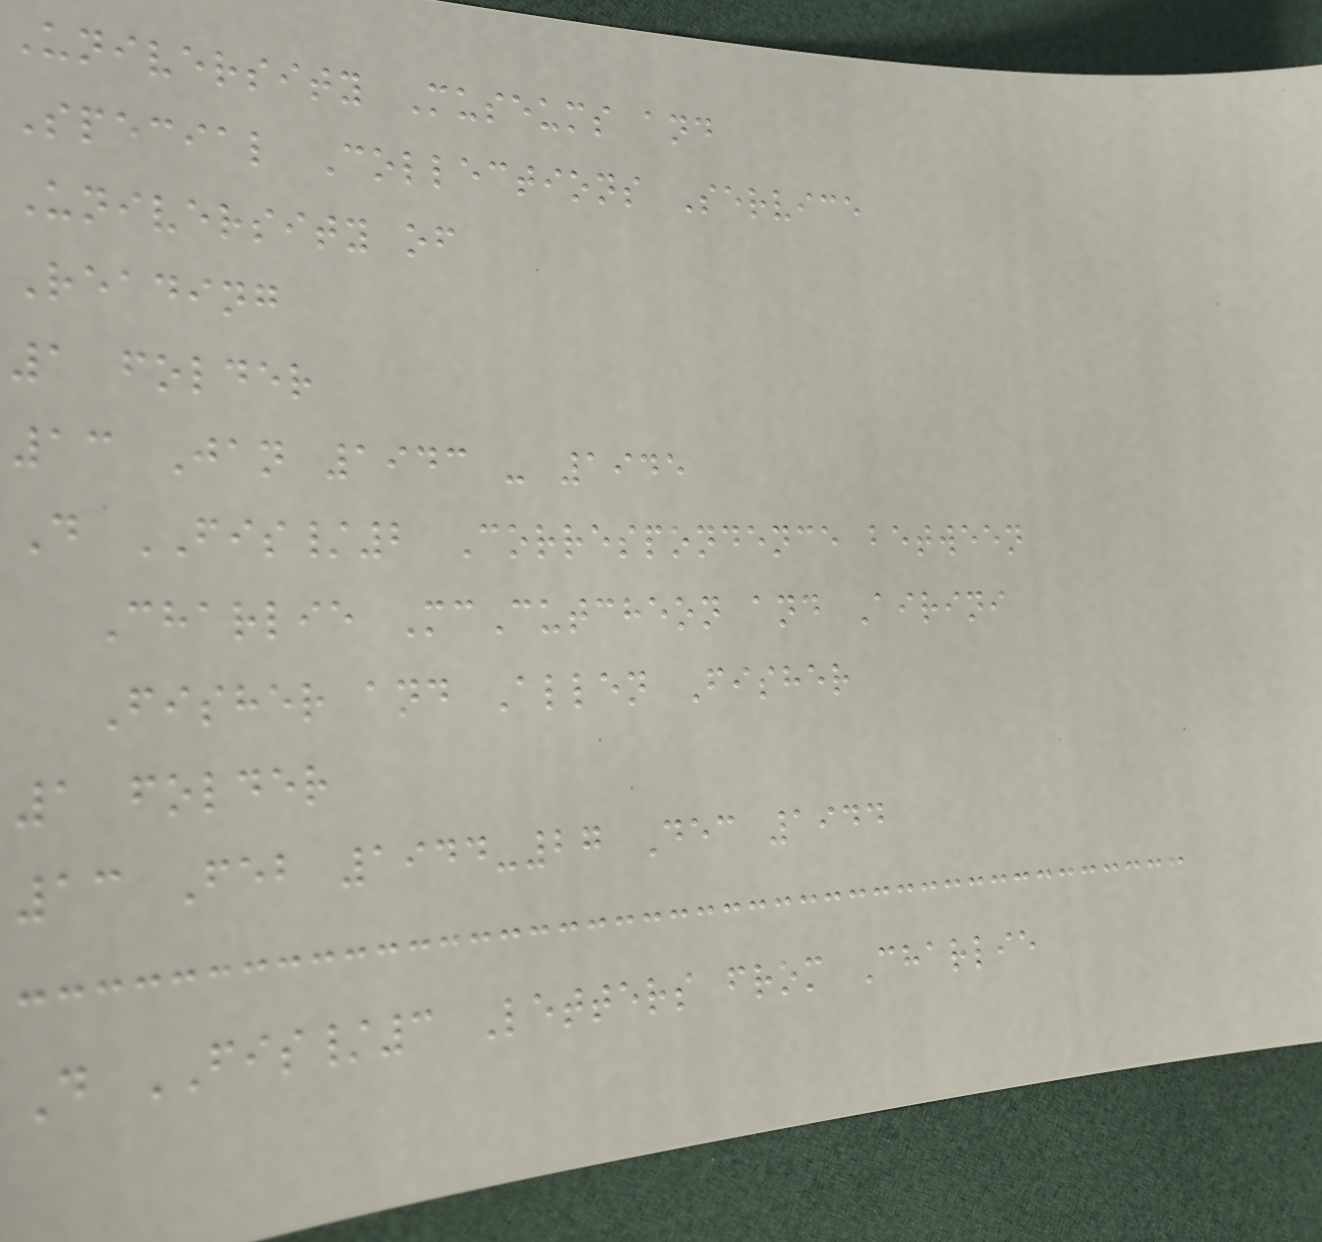University Museums and
Special Collections Service
University of
Reading
1 folder
13 Jan 1943 - 1945
D FIS/2 Correspondence between
Charlie McCutcheon and Airini
Fisher and Allen Fisher
1 folder
13 Feb 1944-27 Dec 1944
D FIS/3 Letters from Charlie
